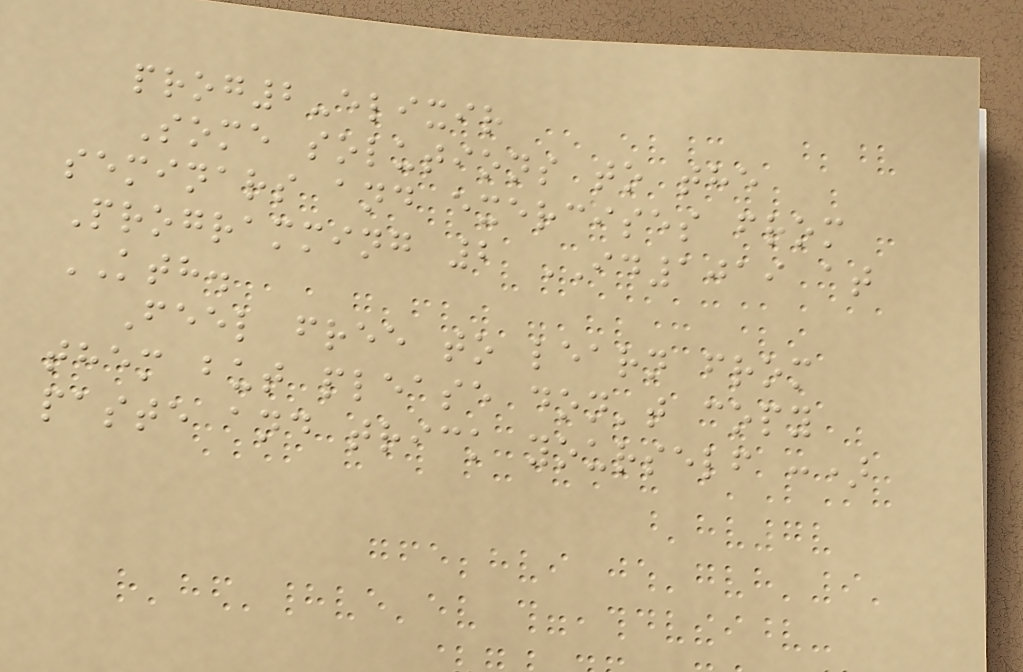prog2-elixir
Some solutions to the
seminars and exercises from
Programming 2 ID1019 at
KTH.
Feel free to learn from
them but please don't copy
paste and trick yourself :)
